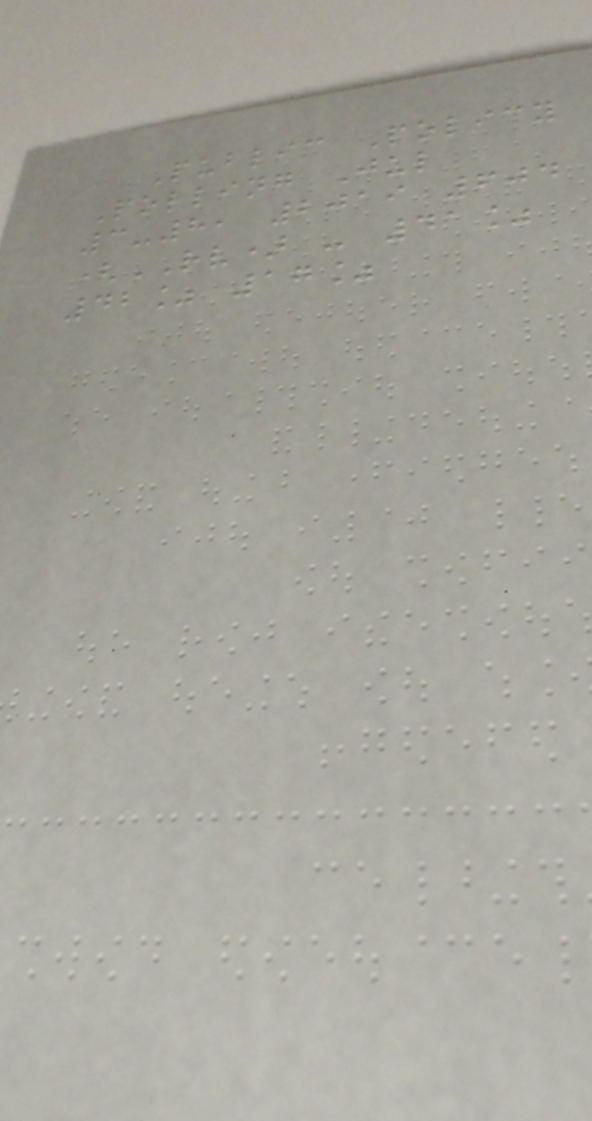Public Policy
Polling Jul
3-8, 2019 604
(RV) - 41%
42% 17%
